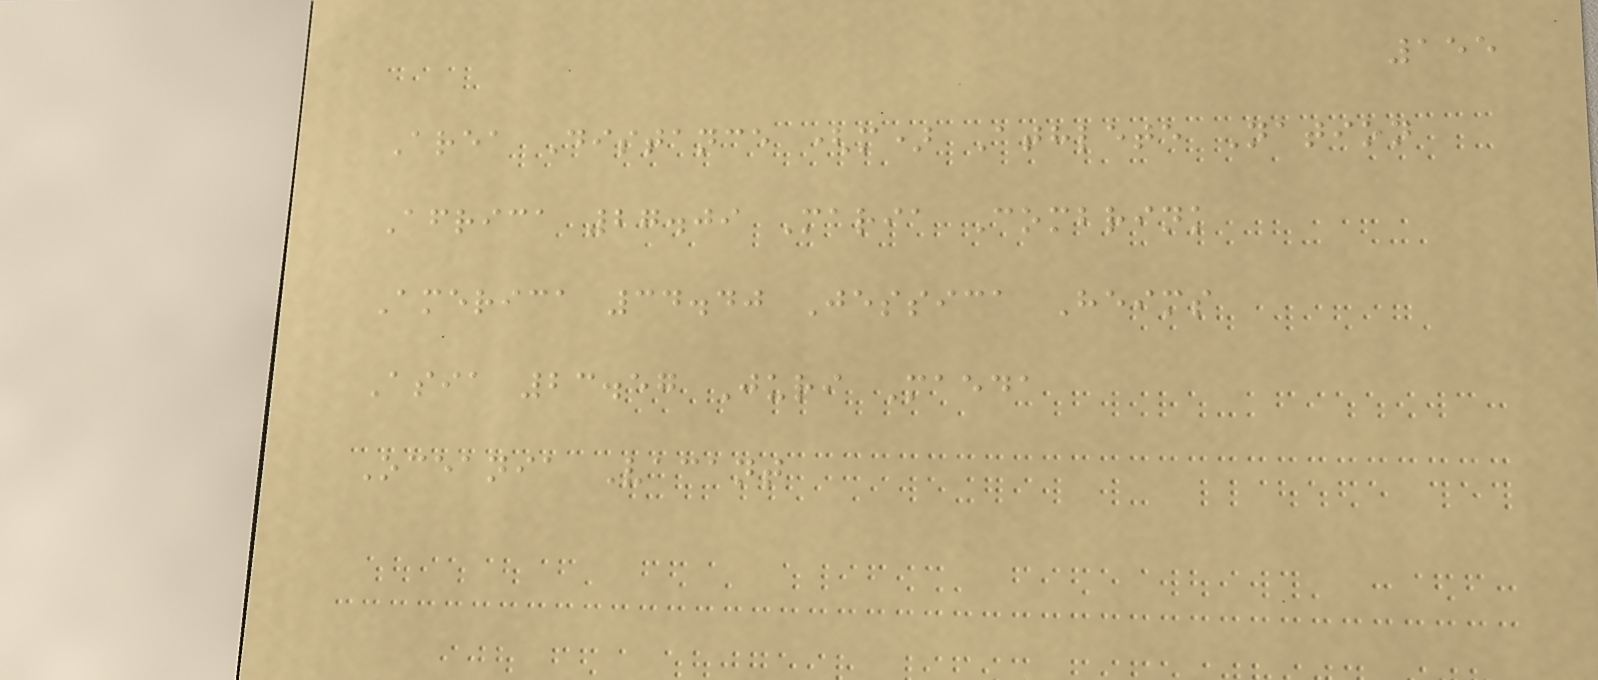155
Area Distance (m) Athlete Nation
Africa 27.09 Maria Combrink
America 34.40 Jessica Heims
Asia 23.57 Juri Maeda
Oceania Vacant
